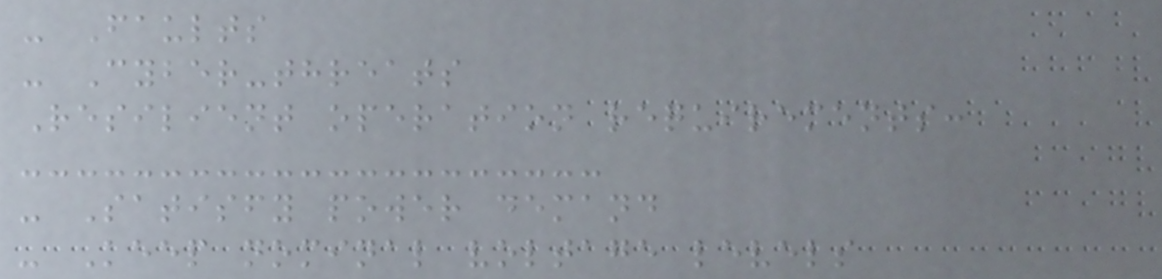- Faults
- Cyber-threats
Resilient operation requirements:
- Satisfy power demand
- Keep nominal voltage levels
